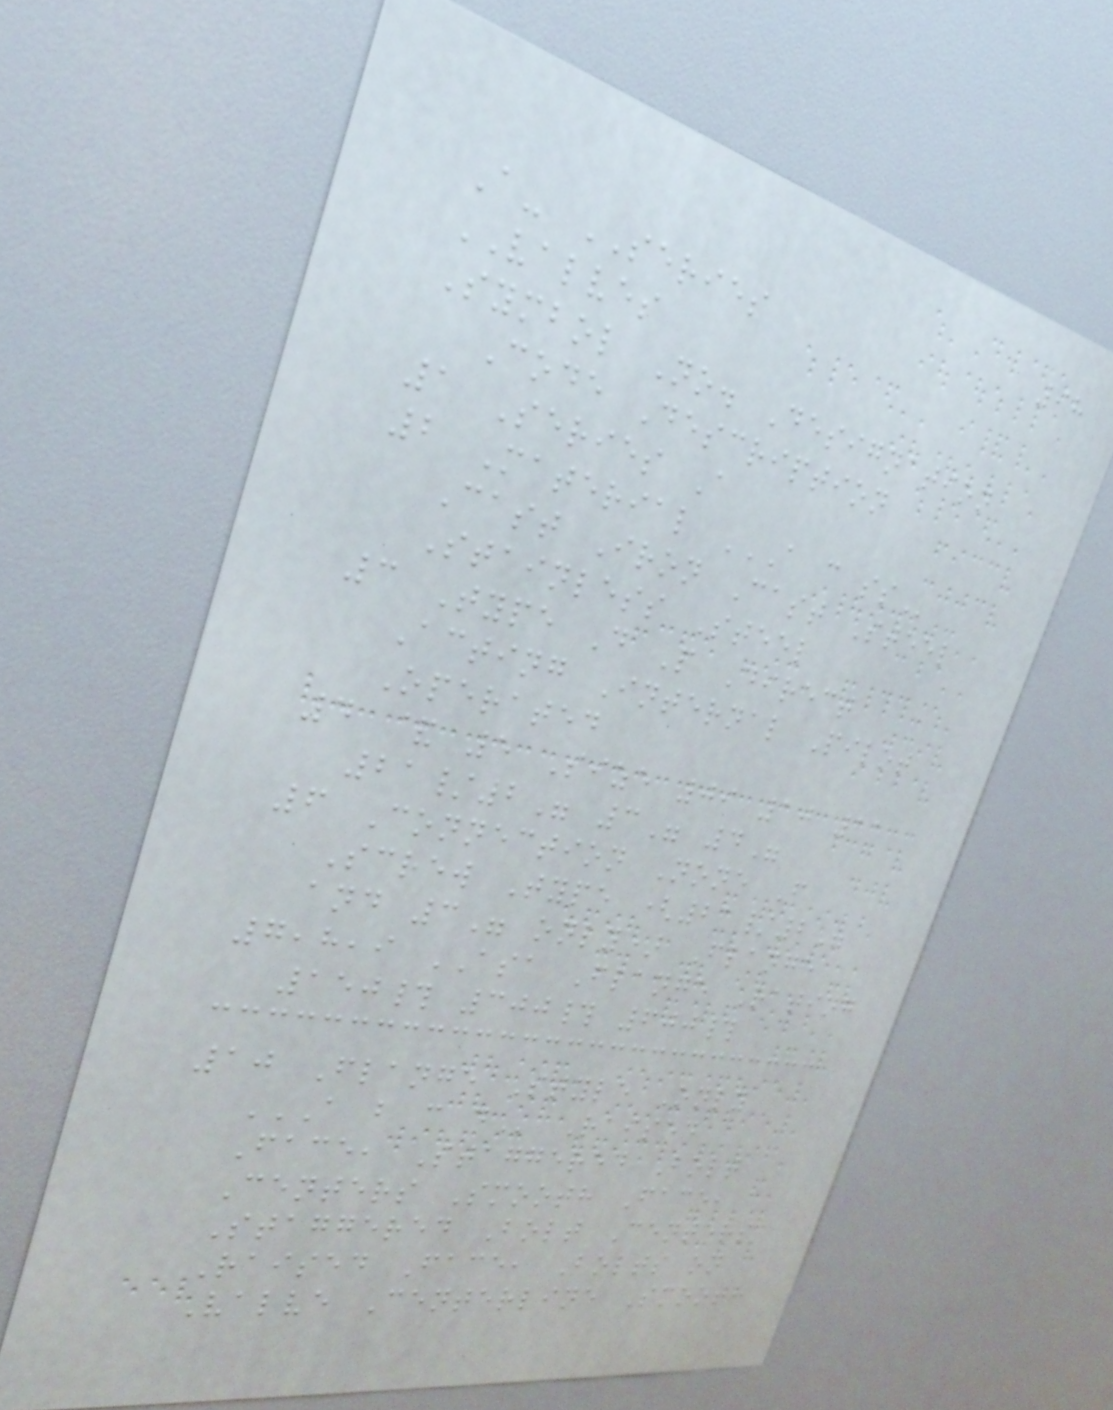98
A- SERIES
VALVES
Symbol No. Designation
Code Description
1 Series A
2 Material A C SS
Cast Iron Cast Steel
Stainless Steel
3 Type D P Direct
Acting Internal Pilot
Operated
4 & 5 Size 09 10 11
21/2" 3" 4"
6 Connection None F
Screw Type (21/2"
and 3" only) Flange
7,8,9 ASA Flange Rating
150# 300# 600#
10 Flange Style Only
A B C D Raised
Face, Staggered Bolt
Centers Smooth Face,
Staggered Bolt Centers
Raised Face, Bolts on
Valve Centerline Smooth
